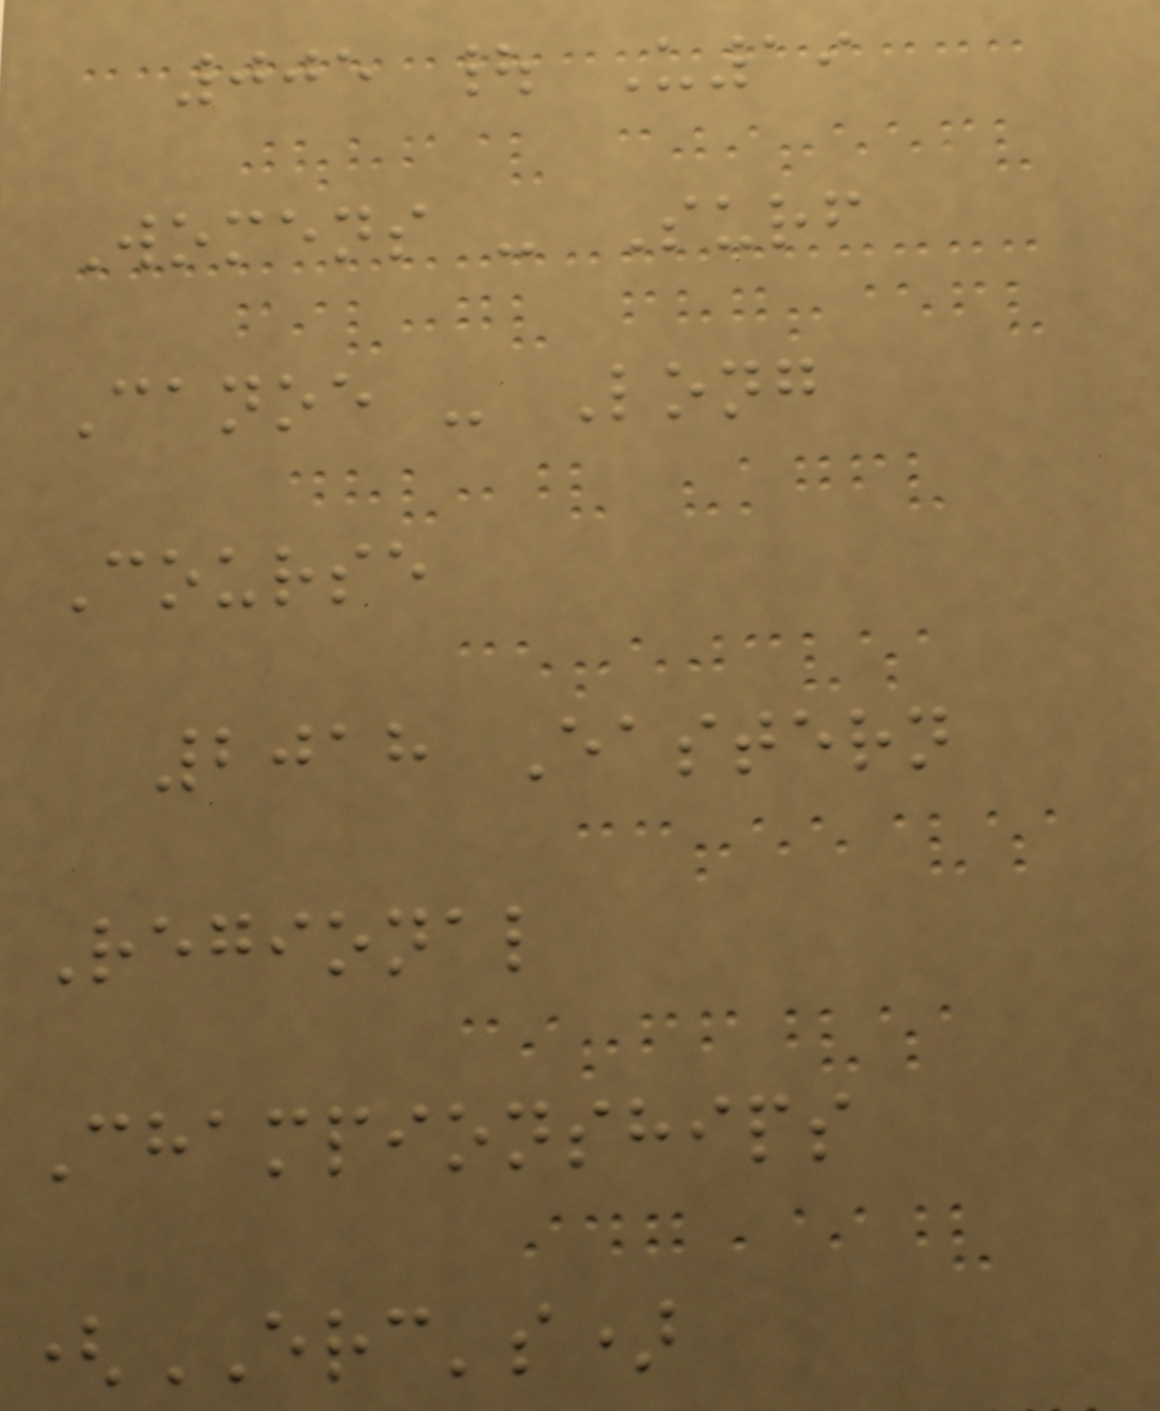005 | U19
Womens - Surf
Canoe - Long
Course
2018 Eastern
Regional
Championships
(ERC's)
